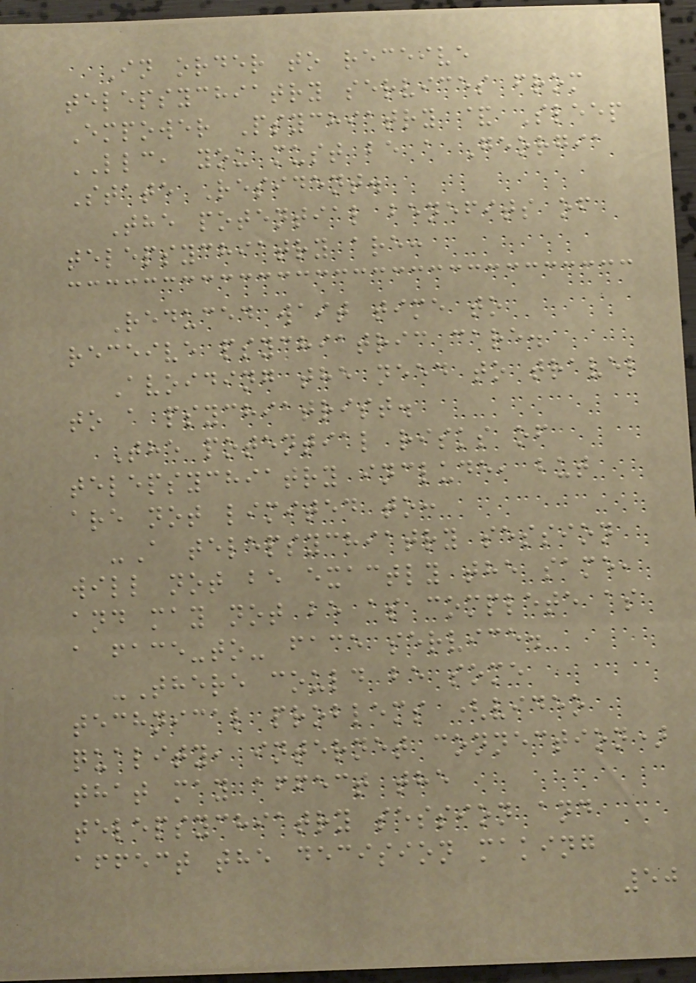In order to receive
telepsychiatry services from
Empower Psychiatry & Sleep
LLC, you must be a Georgia
State Resident.
The potential benefits of
telepsychiatry are:
Reduced wait time to
receive psychiatric care.
Avoiding the need to travel
to a psychiatrist.
The potential risks of
telepsychiatry include, but
are not limited to:
-A telepsychiatry session
will not be exactly the same,
and may not be as complete as
a face-to- face service.
-There could be some
technical problems (video
quality, internet connection)
that may affect the
telepsychiatry session and
affect the decision making
50
